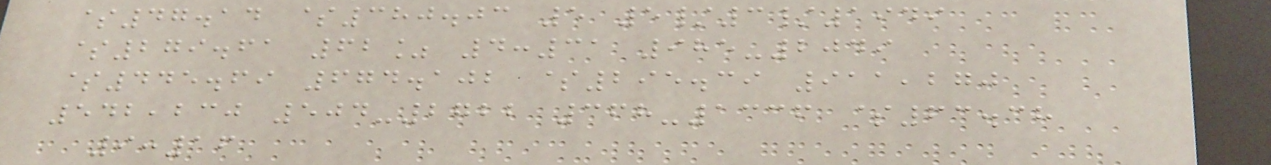$47.14 $380.03 5 5/3/1949
$279.61 62% 4:31 985-2049
$445.69 674.102 $295.39 911,270
542,230 504-2722 368-1336 $63.38
9:16
